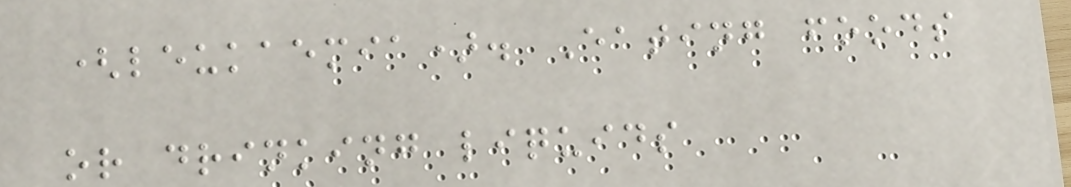(leukaemia). Eating foods
or drinking liquids
